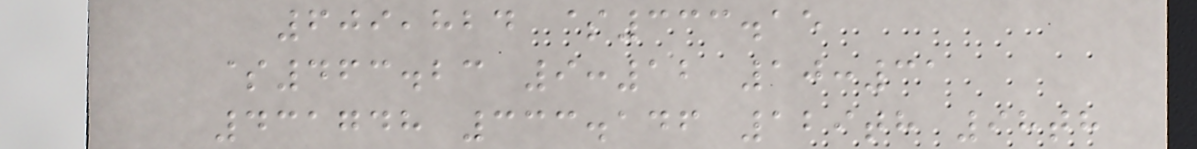609,824 $333.15
$463.23 9:12 10:31
431748 333.146 129th 98th
